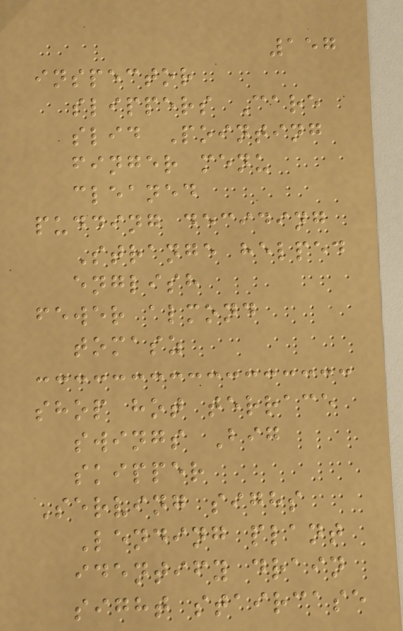157
inspector
slippers Care
slid Pointing
finger menu
cleaned
pudding deciding
Strange helped
english
fewer almond
tomasz
shop hot terrace
swings Big
skipper
Serving sighs
Lending plant
identify drain
sight staircase
